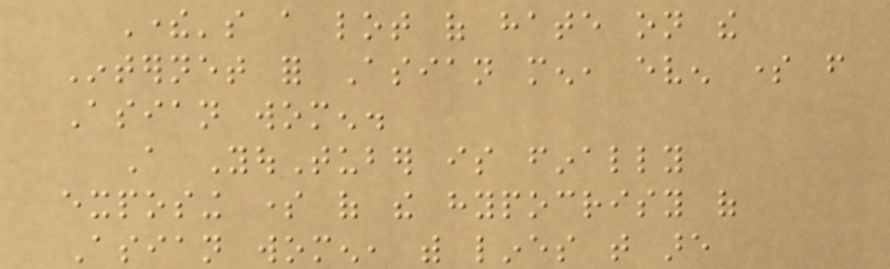There's a lot of hate on the
Internet for Asian men, even some from
Asian women.
A YouTuber is finally
exposing some of the hypocrisy of
Asian women, with lines that are
